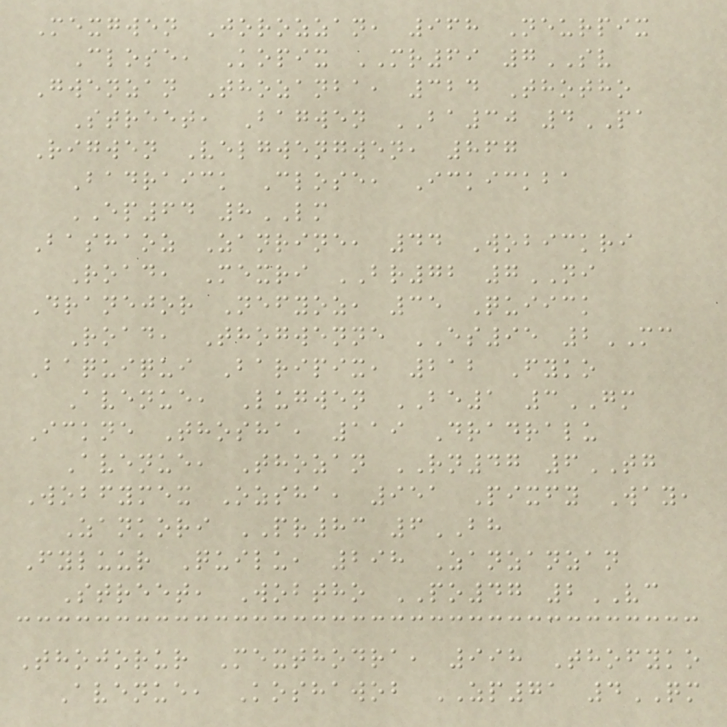Mexgwen Jorozzan, 968 Neurpix
Close, Kopix MR69 7SV
Gwenzan Thozanba, 324 Thotho
Street, Bagwen BA30 4PA
Rigwen Velgwengwen, 867
Badraick Close, Ickickba
EP64 8LM
Bashaoz Zanrine, 44 Wobickri
Road, Mexri BR72 7NI
Dranejor Nefyoz, 35 Quiick
Road, Thogwenne ES95 2MC
Baquiqui Baripix, 212 Fyko
Avenue, Lugwen BE1 3GM
Ickne Thosha, 119 Dradralu
Avenue, Thozan RN47 6TG
Wobfymex Ozsha, 951 Pixfy Way,
Zankori PR83 6BH
Fyluur Quilu, 298 Zanzanzan
Street, Wobtho PO47 2VC
Thojorur Mexthodra, 998 Thofyko
Avenue, Koshawob ZP71 4QM
